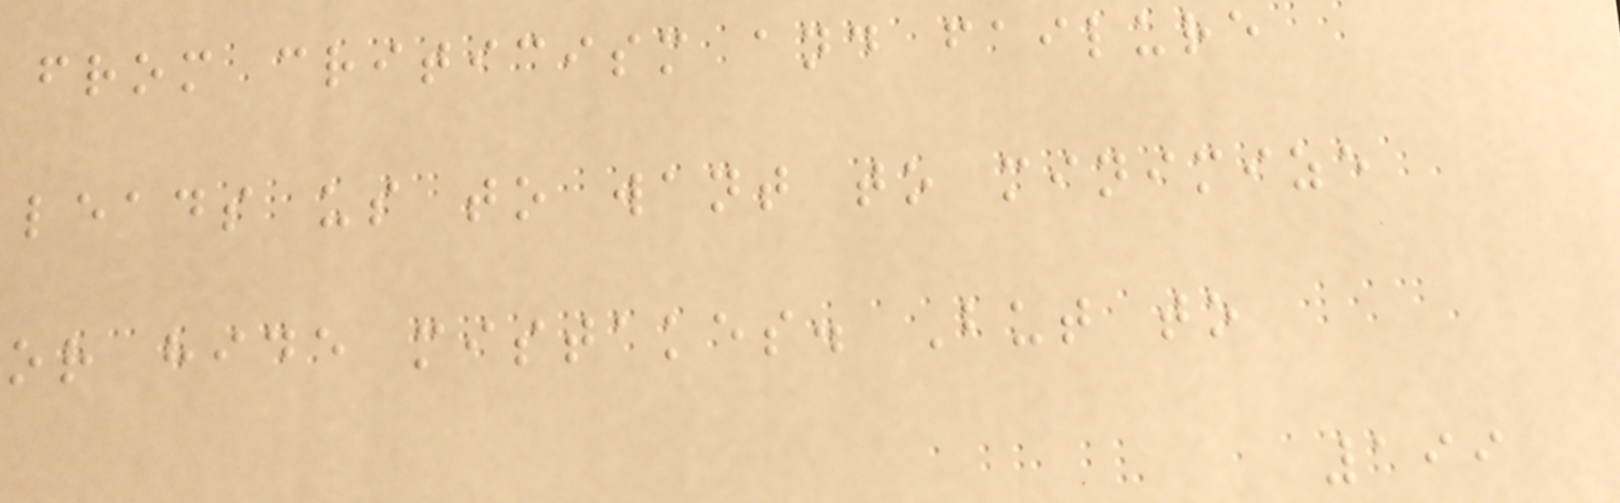from criticism and failure
leads us to want to minimize
or hide mistakes. But to
199
